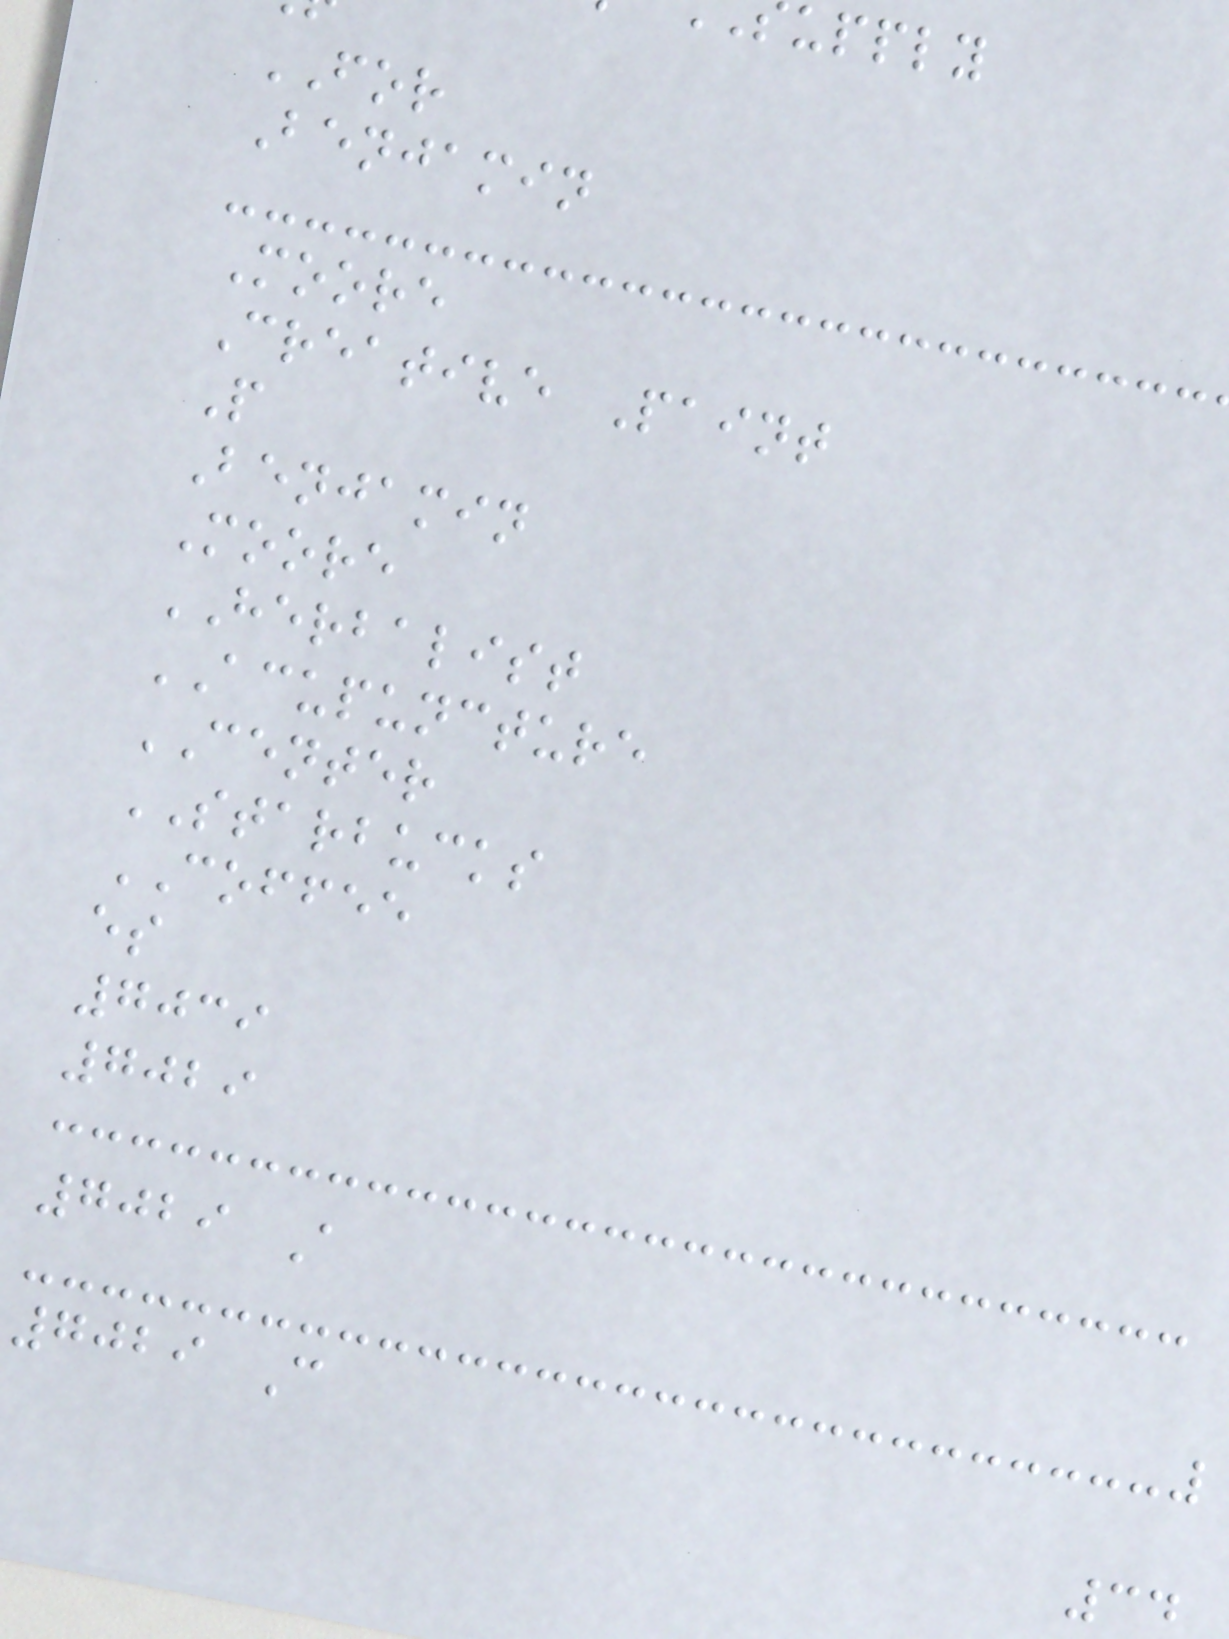upply
FOR
Benjamin
Moore
Creative Paint
P
Benjamin
Moore
HERBALIST
ACUPUNCTURE
CENTER
STARBUCKS
COFFEE
es
7039
7029
7029 A
7029 C
34
